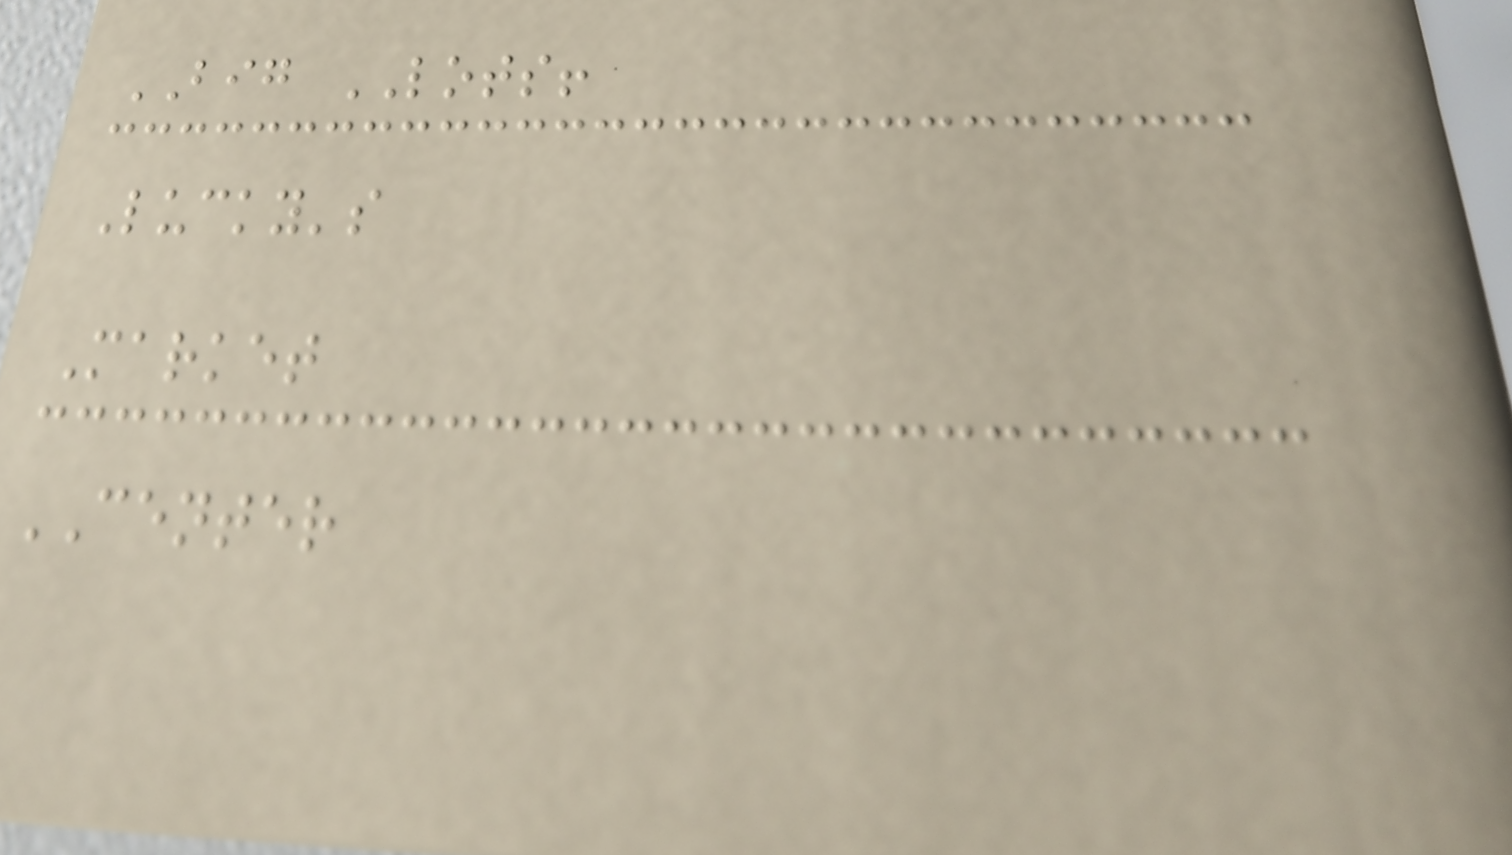BIG LOTS!
Lucky's
Market
CENTER
